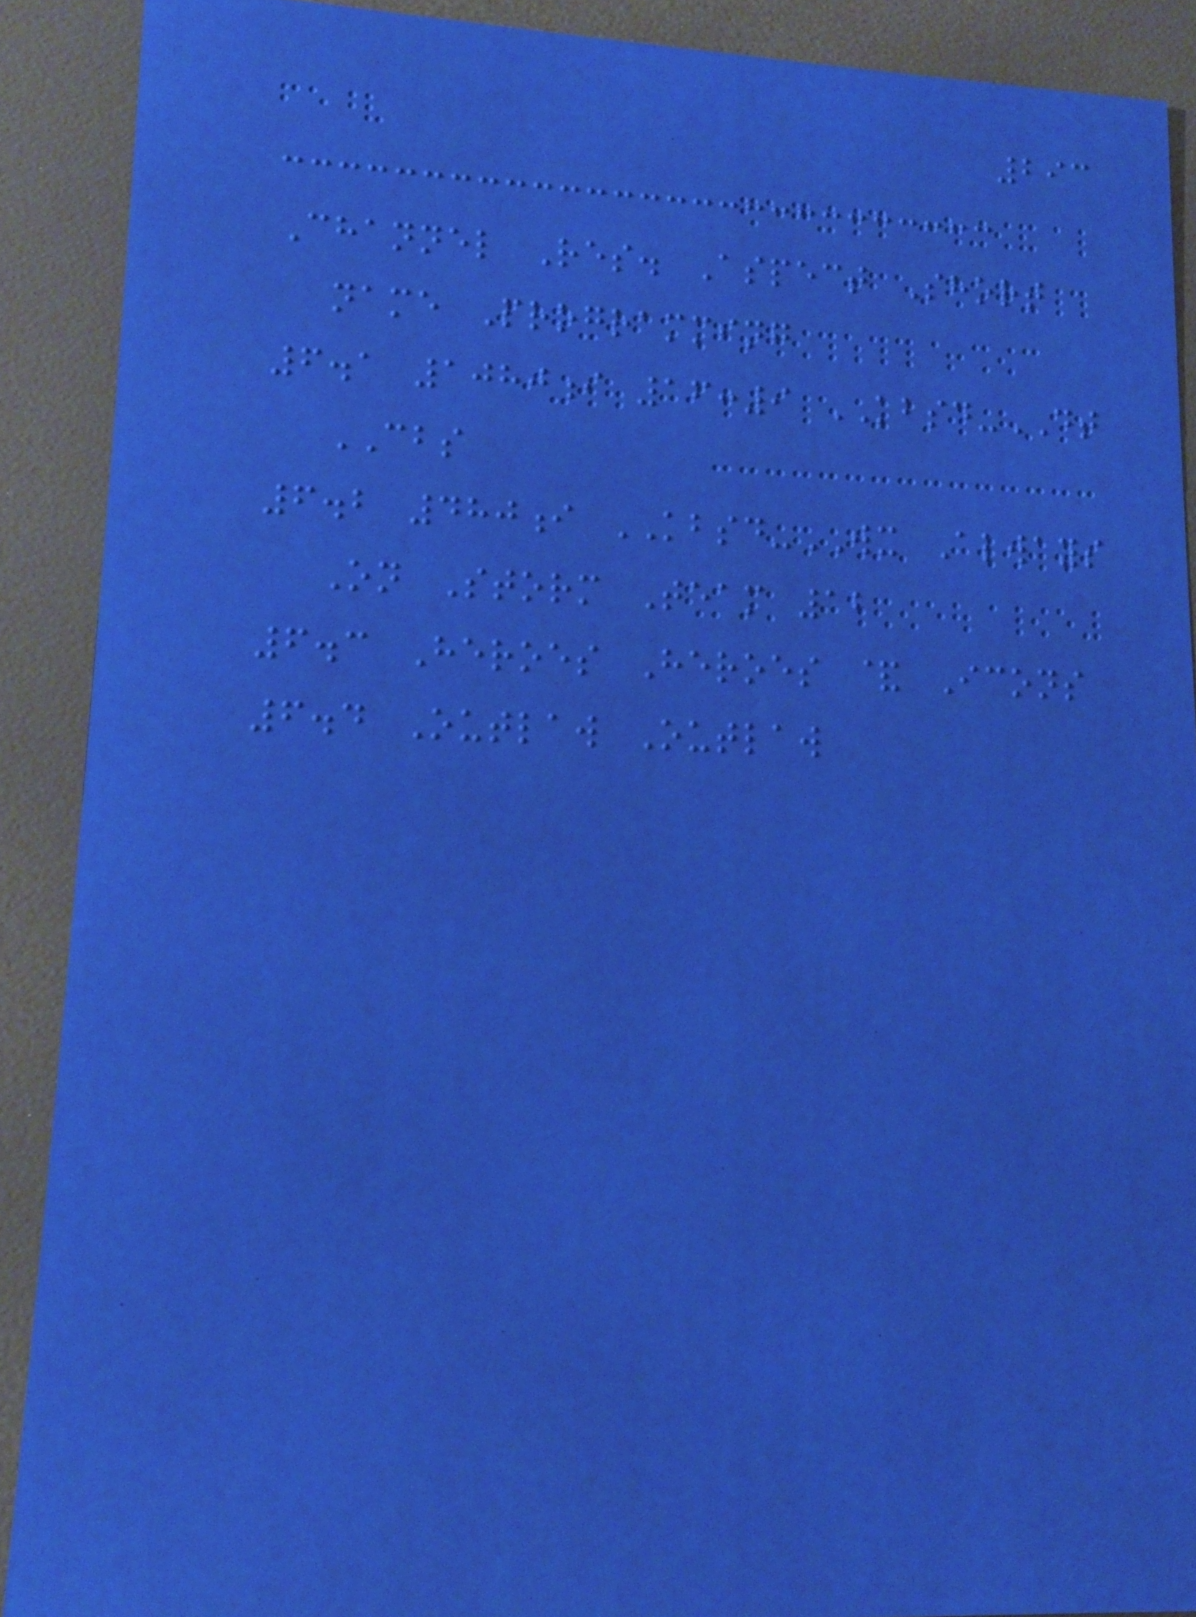293
Channel Res. Aspect Short
name Programming
6.1 1080i 16:9 KBSD-DT
CBS
6.2 480i KBSD-WX Always
On Storm Team 12
6.3 Heroes Heroes & Icons
6.4 Outlaw Outlaw
